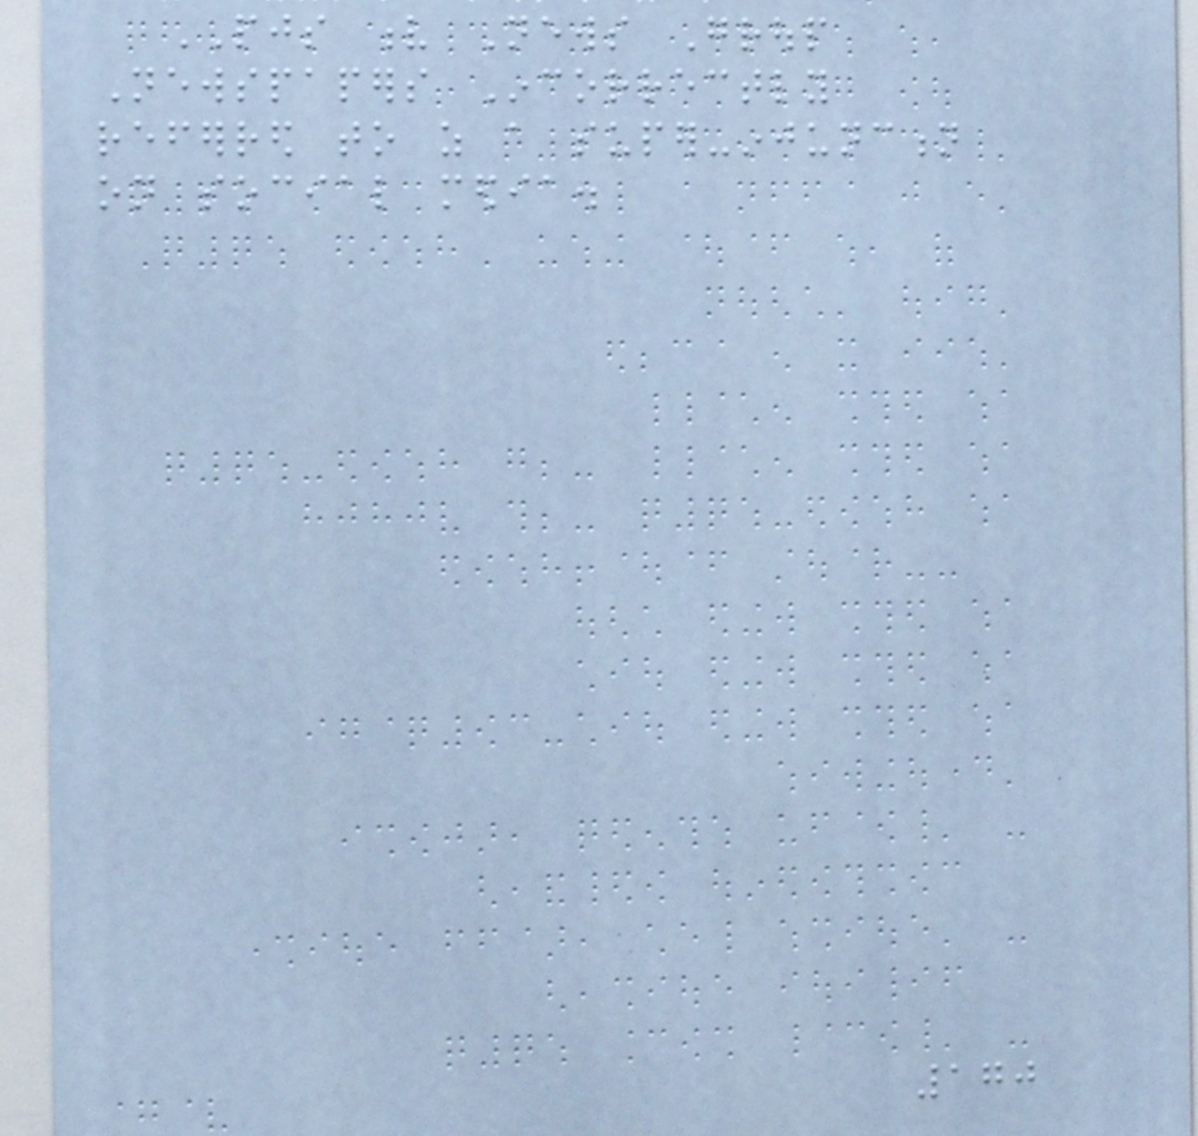PJS v News Group
Newspapers Incorrectly
referred to as a super-injunction
on social media.
170
